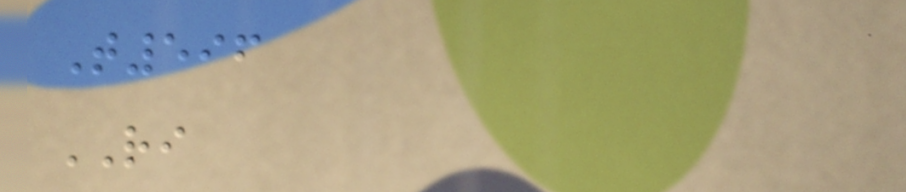T596
RI
